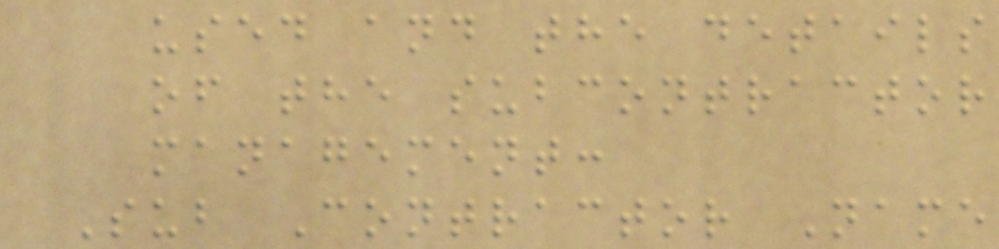used and the details
of the subcontractor
management:
Sub Contractor Name
